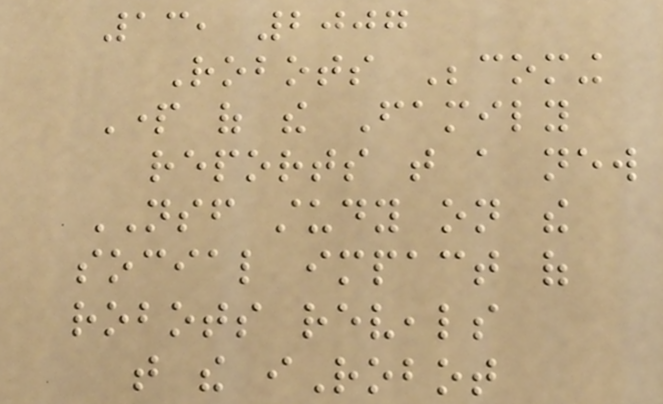13, 2007
Robots Becoming
Part of the Family
reports that a new
NSF study on the
social impact of
robots reveals
that the iRobot
